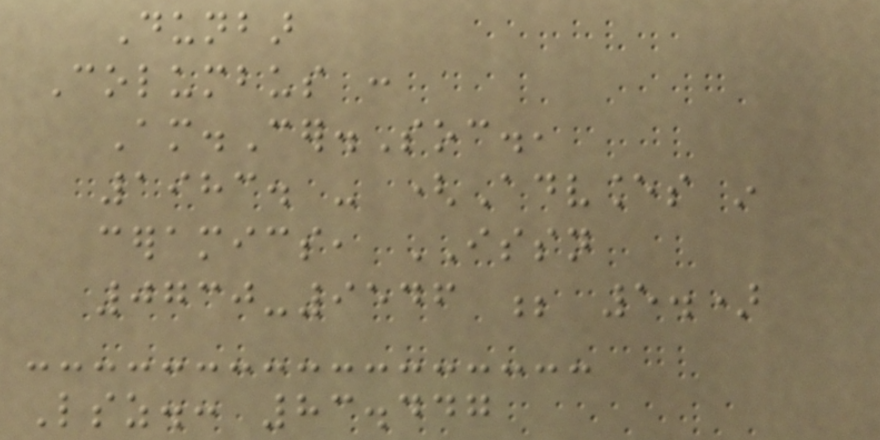Dunbar
Columbus :
Am.Cer.Soc.,
1983. - (Advances in
ceramics, ISSN
0730-9546 ; 5.)
Lsz.: 83.447
